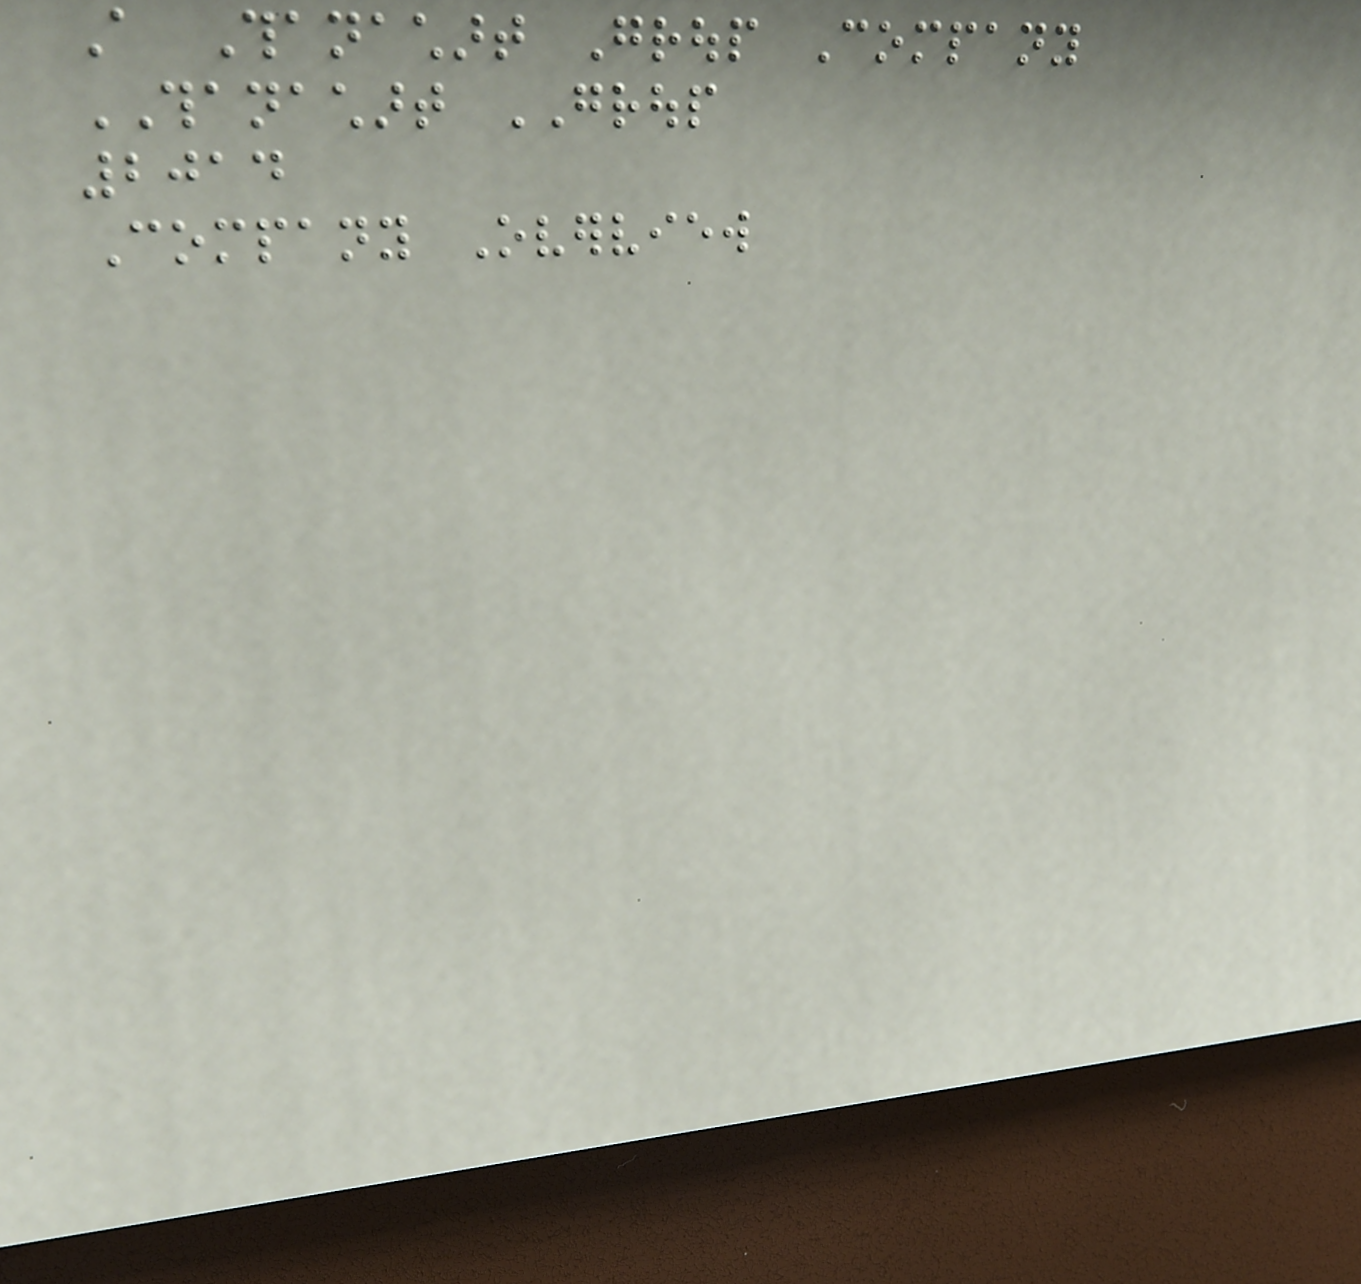A Thanachart Group Company
THANACHART GROUP
2014
Company Overview
